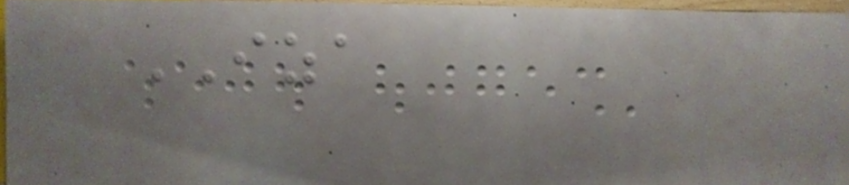IZA
